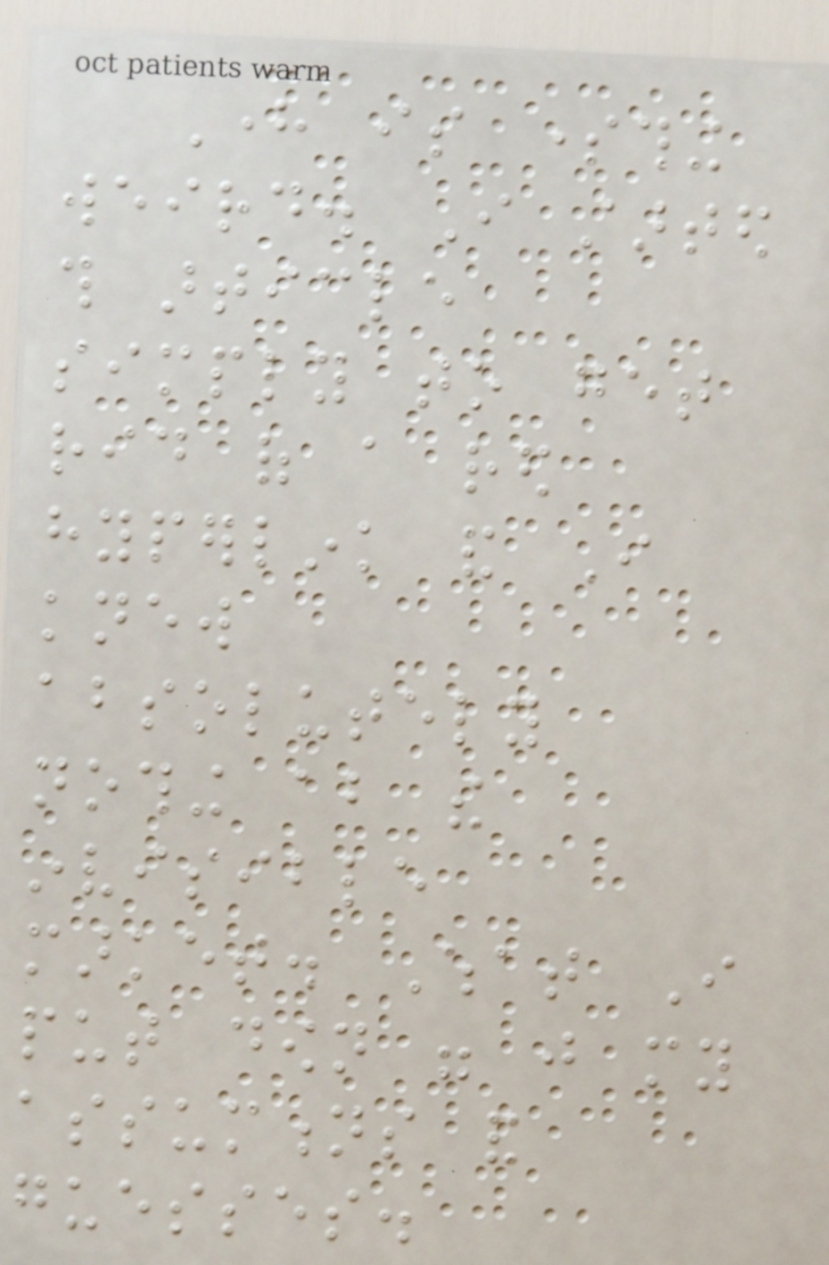Here is something
weird. I started
this article
simply to get
rid of a red
hyperlink and I
knew
absolutely
nothing about the
invisible
market. What I
put down were just my
assumtions and
guesses.
